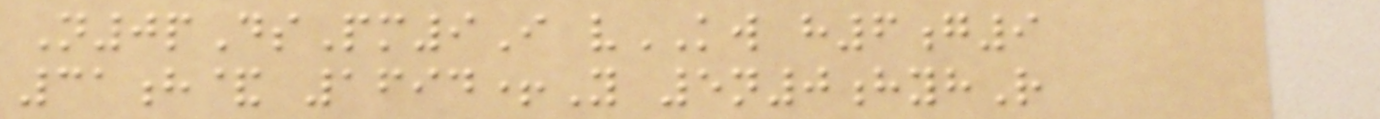N0pDsPm9I vKW h6g9
31h& 1694+Y 5n0hyhR
